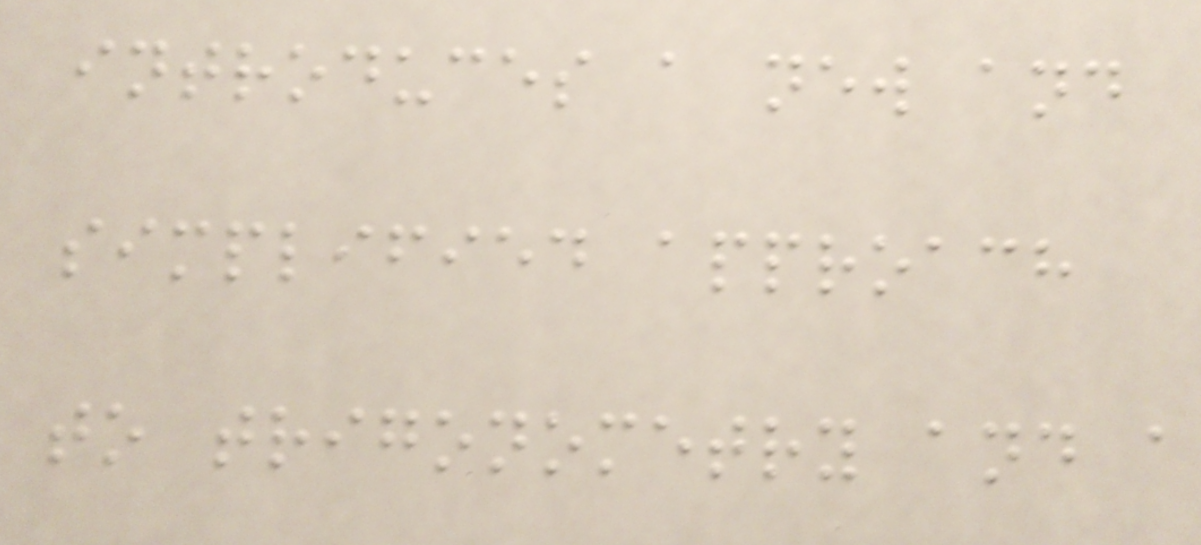introduces a new and
simplified approach
to trigonometry and a
